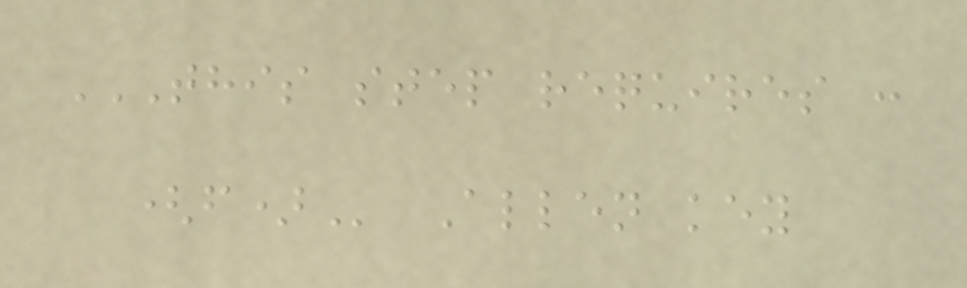THIS STEP REQUIRES :
(F) Allen key
